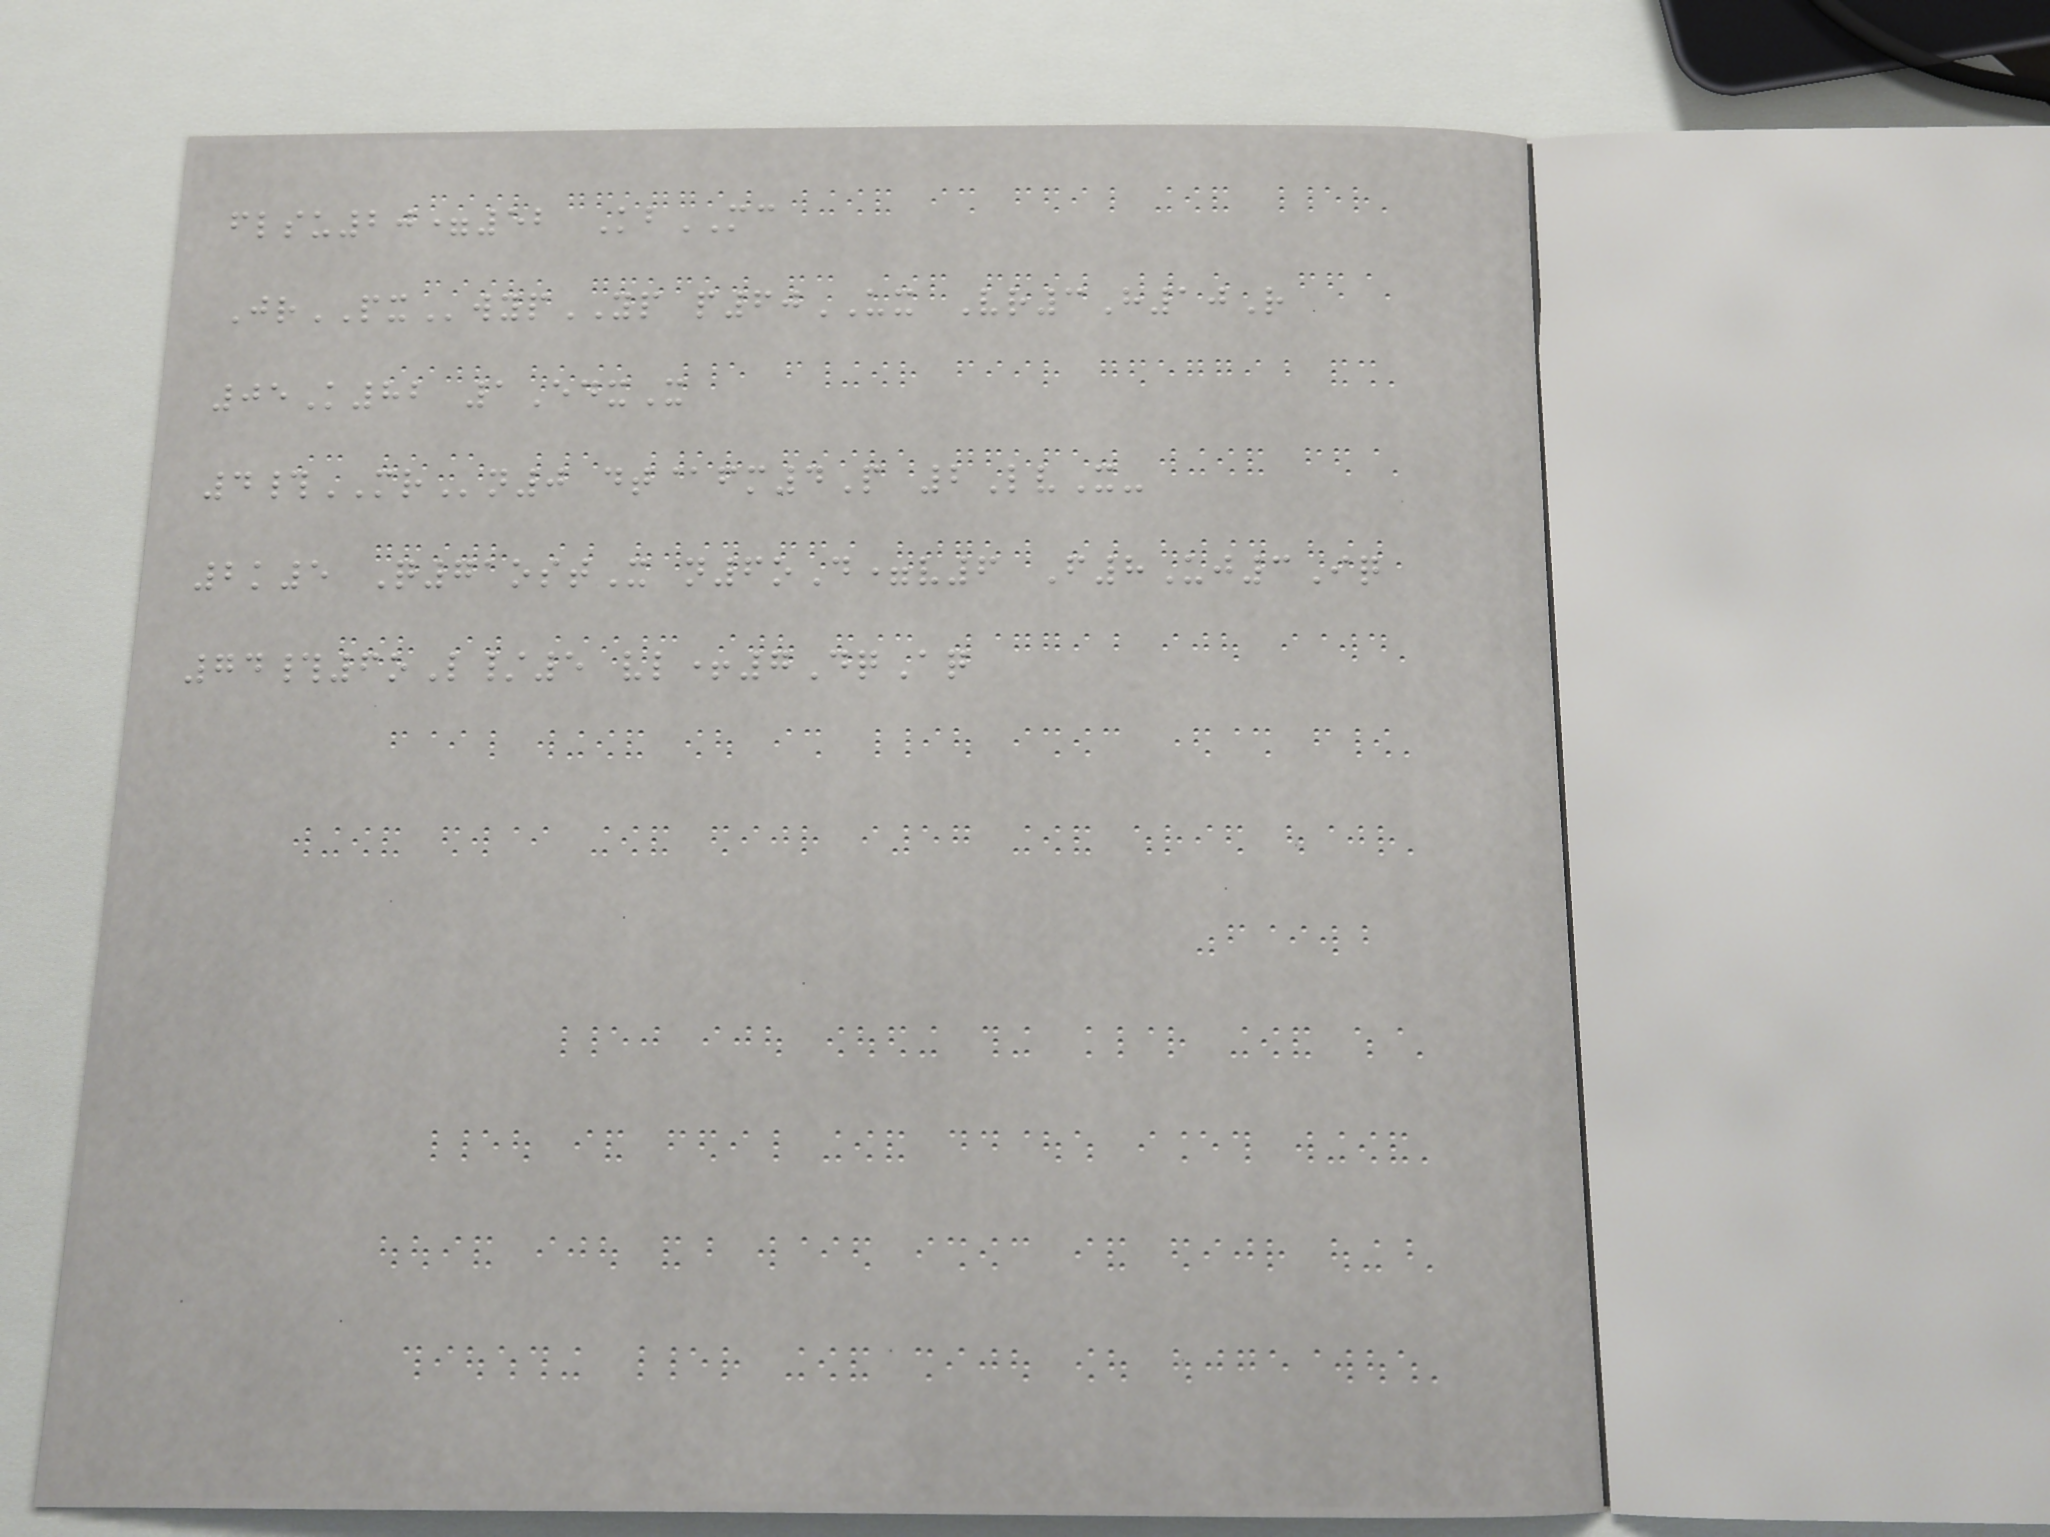flsu20=52 KbMC
JrPXwypYP p60UX Vr3H10R
05K82 1EdxX
4#MRn0 dt@fm4P 2LvX-
2k5 Q71ostX n6oD=v6 F8Uj3Iq
74#6oL/5 vl+7DqAq
